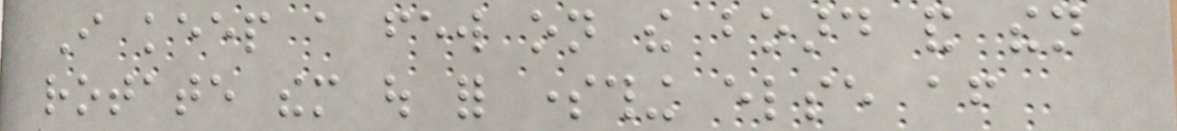I keep a few on the board and then
rotate them out for something else after
